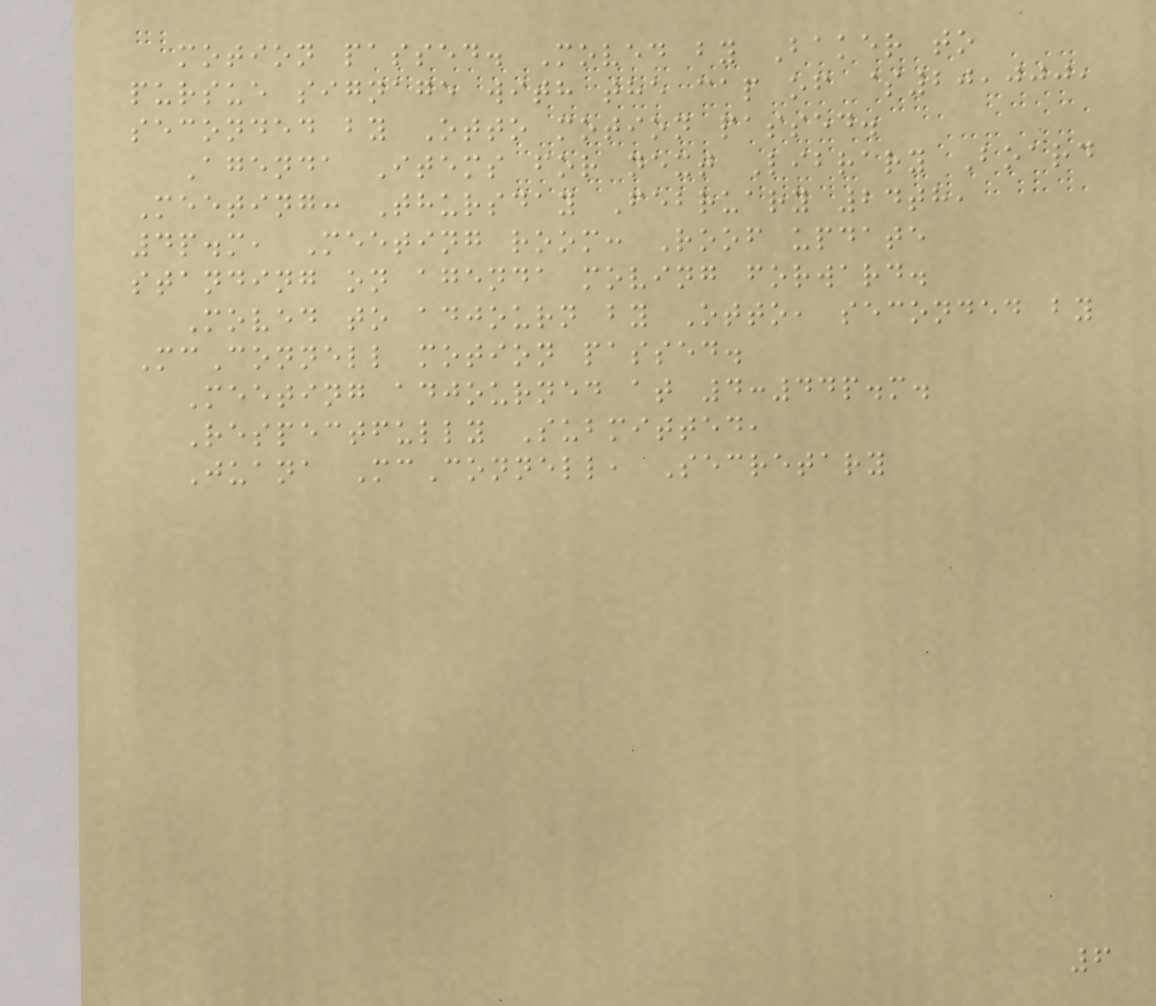motion passed. Moved by Baker to
pursue signage with the cap of $20,000,
seconded by Otto motion passed.
Agenda Items for next Library Board
Meeting: Thursday February 24th,
4p.m, Meeting room: Roof update
standing on agenda moving forward.
Moved to adjourn by Otto, seconded by
McConnell motion passed.
Meeting adjourned at 4:44p.m.
Respectfully Submitted,
Juana McConnell, Secretary
6
